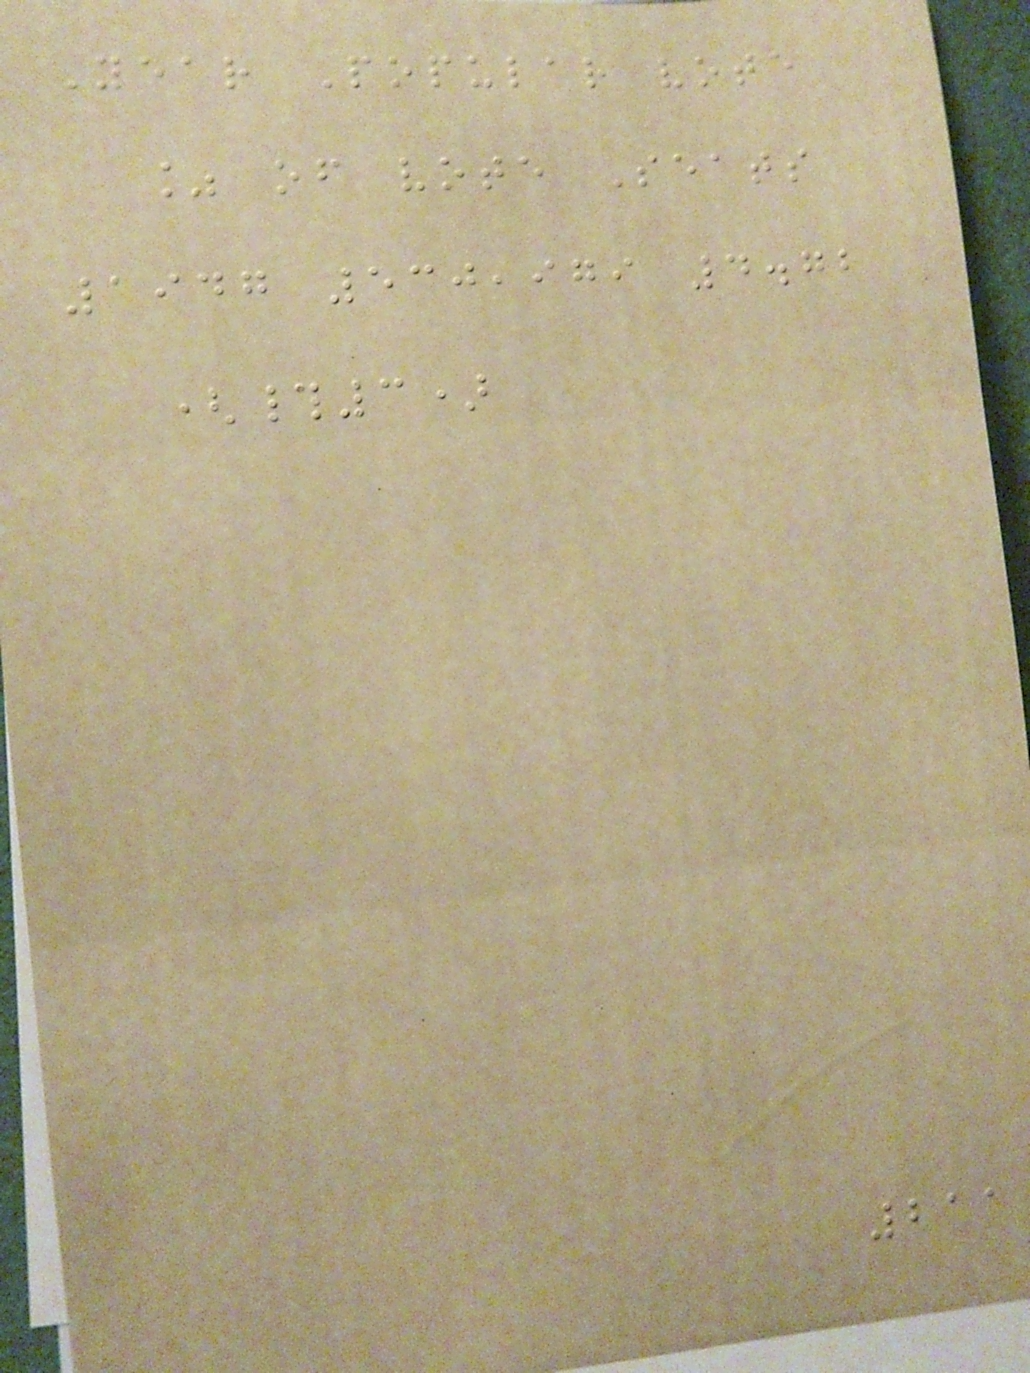Year Popular vote
% of vote Seats
1947 530,979 4.72
(#3)
211
